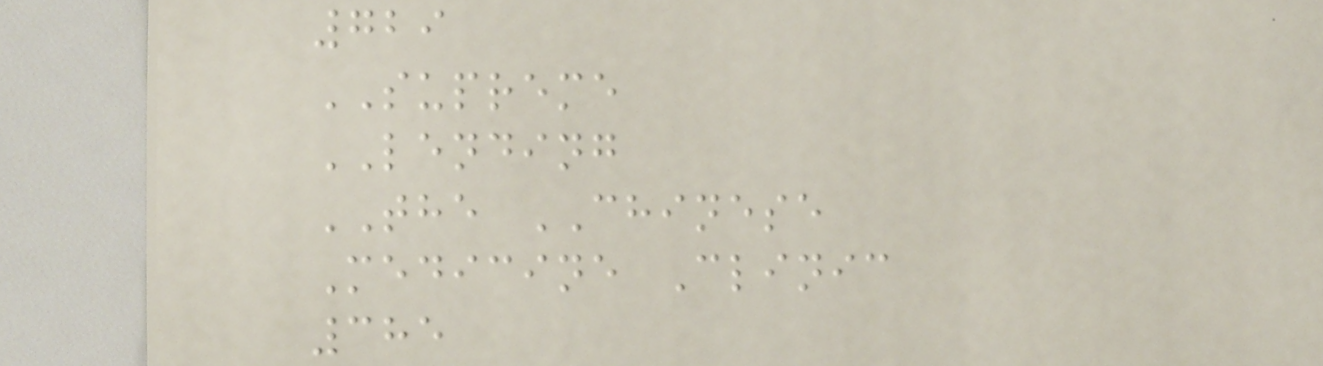729
SUPREME
LENDING
THE CHINESE
Medicine Clinic
385
